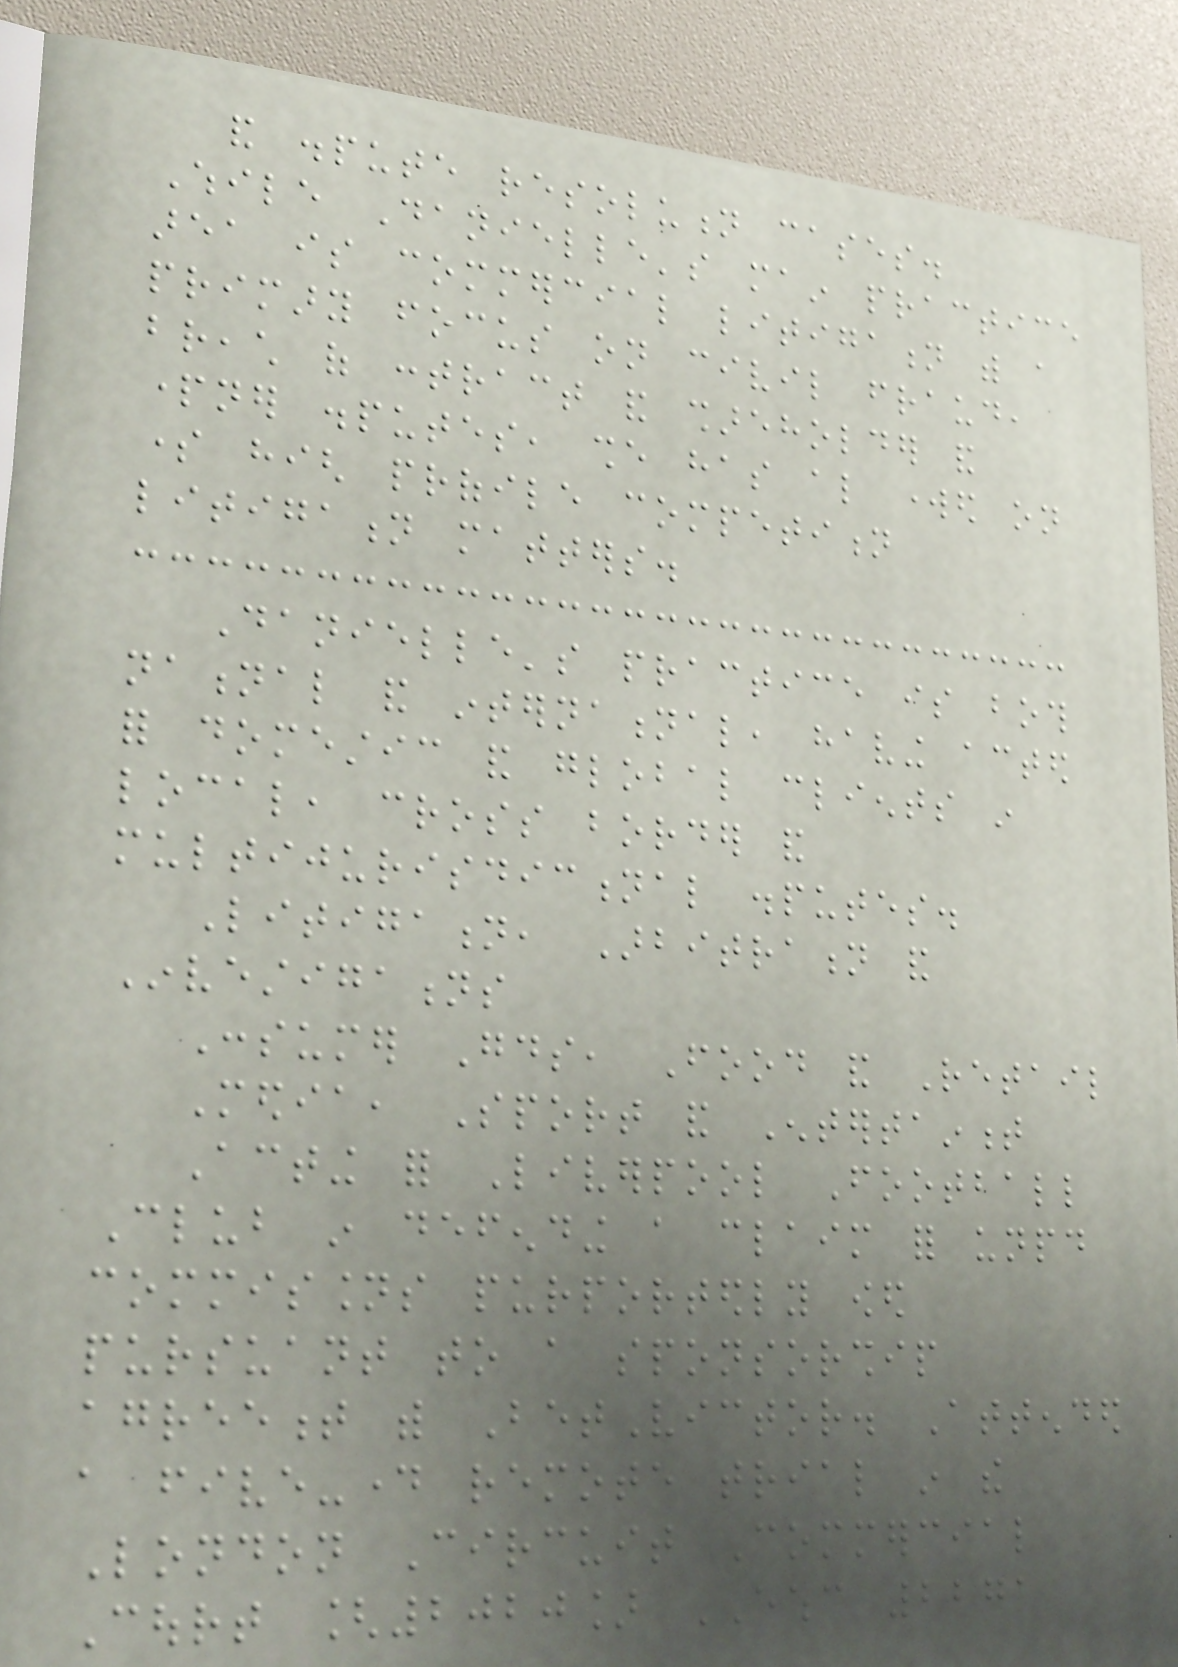and dispute resolution cases.
While Danielle's main practice
area is commercial litigation with a
primary focus on civil fraud,
breach of contract and shareholder and
partner disputes, she has also worked on
some high profile competition
litigation matters.
Danielle's practice is both
national and international, having acted
for domestic and global clients in
local, cross border and
multijurisdictional disputes.
Litigation, Arbitration and
Investigations
Consumer Goods, Food and Retail
Media, Sport and Entertainment
Acting for Liverpool Football
Club in defending a claim for unpaid
commissions purportedly owed
pursuant to a sponsorship
agreement with BetVictor. Attended
a five-day remote trial in the
London Circuit Commercial
Court [2020] EWHC 2271
